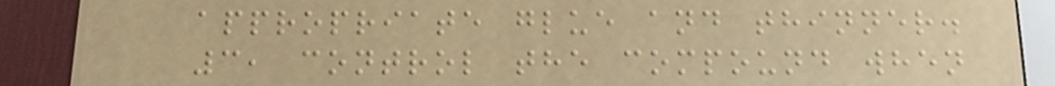appropriate glue and thinner.
3, control the compound when
